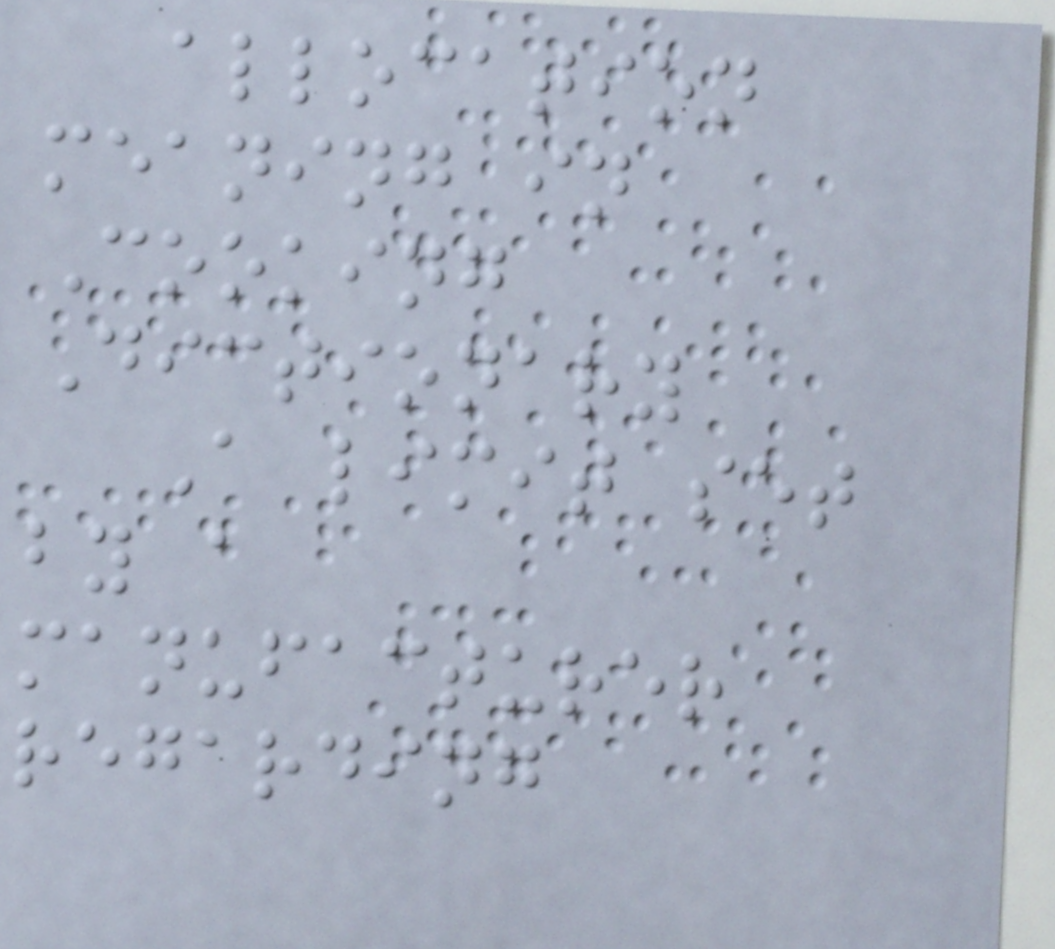allocation
meaning in
Cooking
Dictionary
A limit set
by a
manufacturer
regarding
